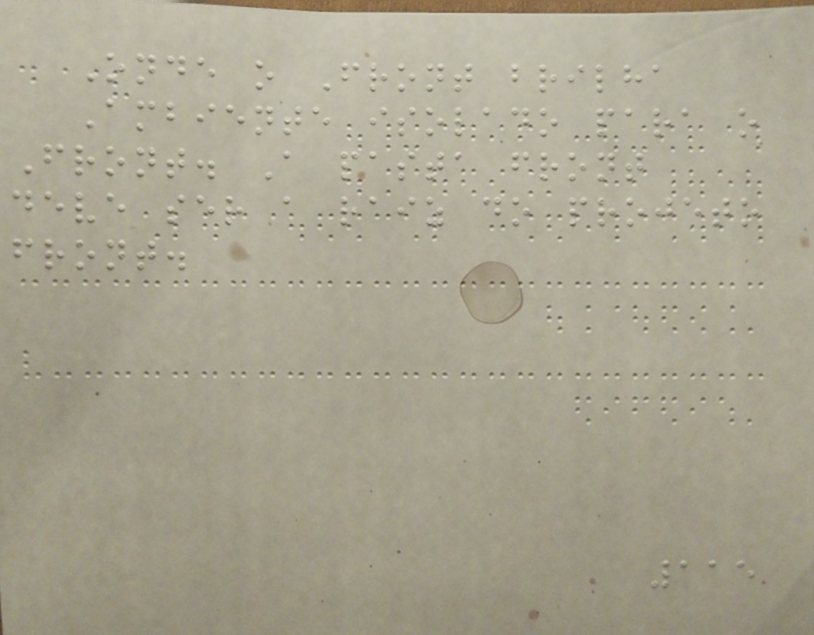Onde o Front brilha
Ambiente isolado para o
Front. A pasta front
deve ser a raiz do projeto
front.
115
